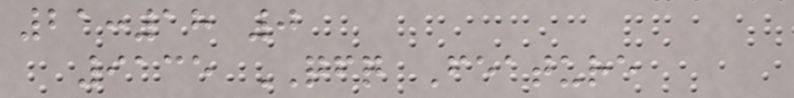21:18 0
9135 QFQ Feature
